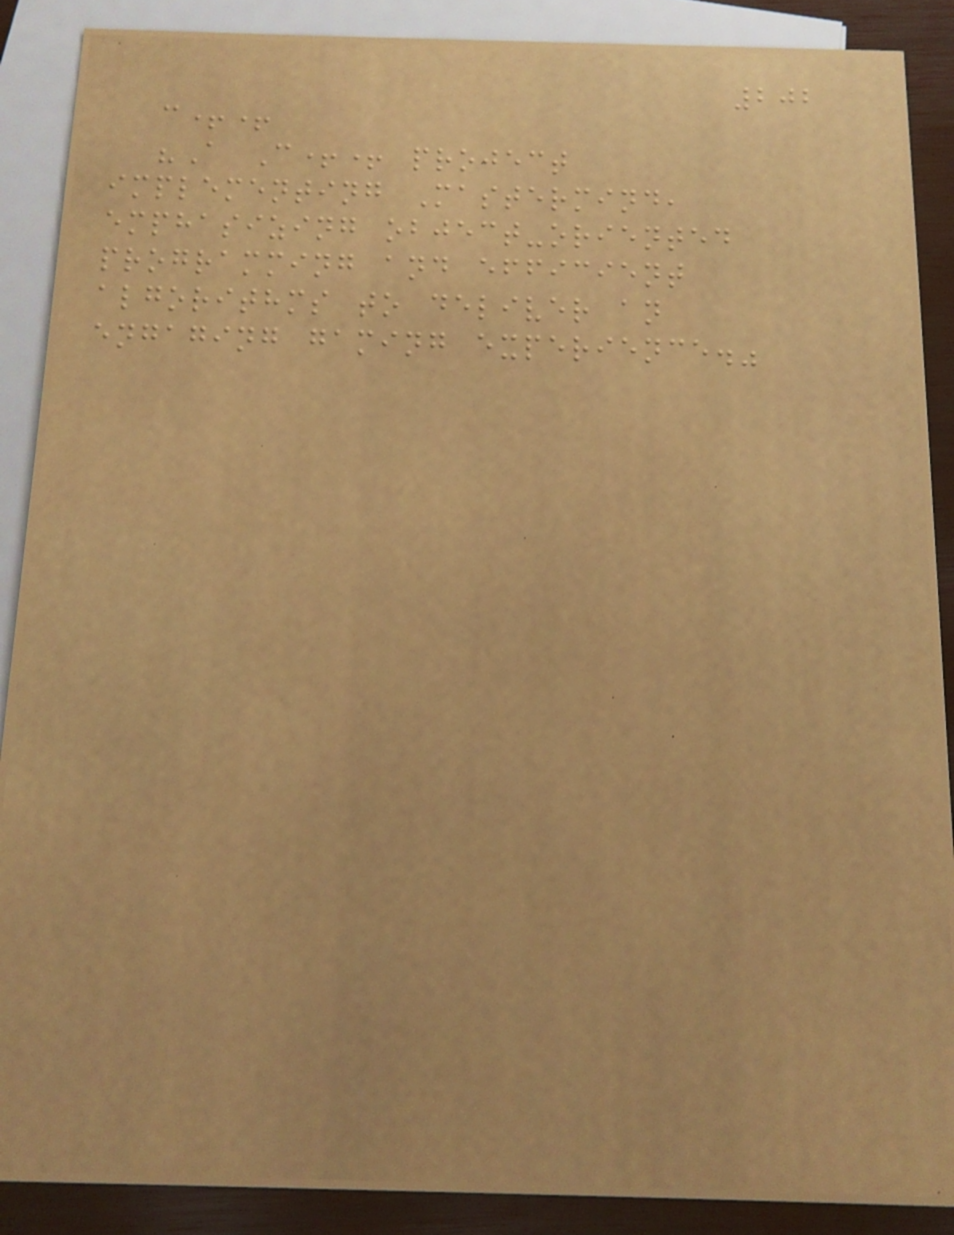202
c++
"A C++ project
implementing Mastermind,
emphasizing object-oriented
programming and efficient
algorithms to deliver an
engaging gaming experience."
